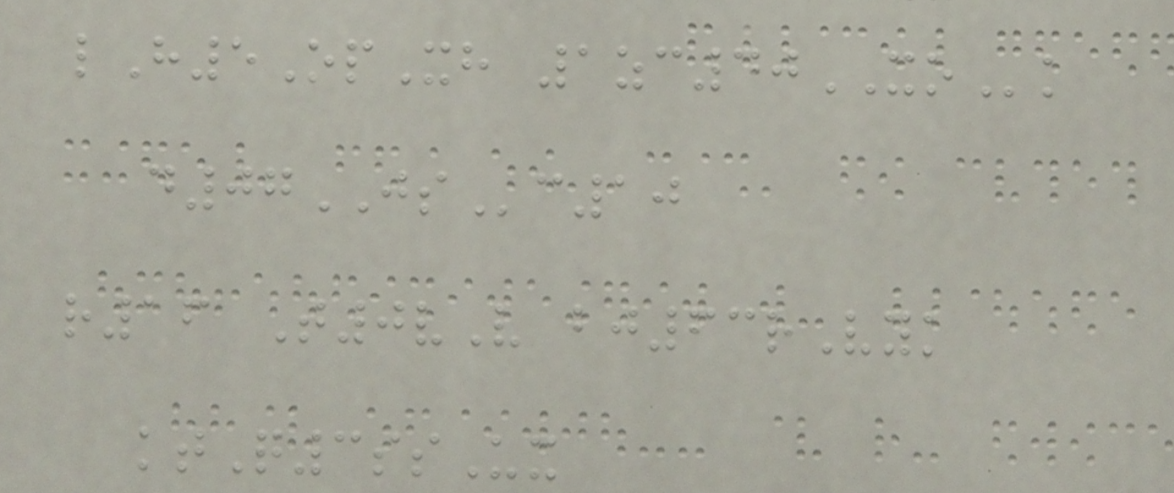lH5OpXh 1zc40XOk
d07JSc10
r16 T0vV bj63rVyk
ktQ3ssUx
